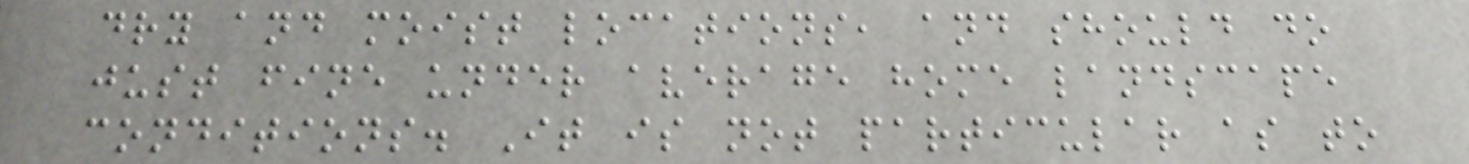dry and moist locations, and should do
just fine under average home landscape
conditions. It is not particular as to
